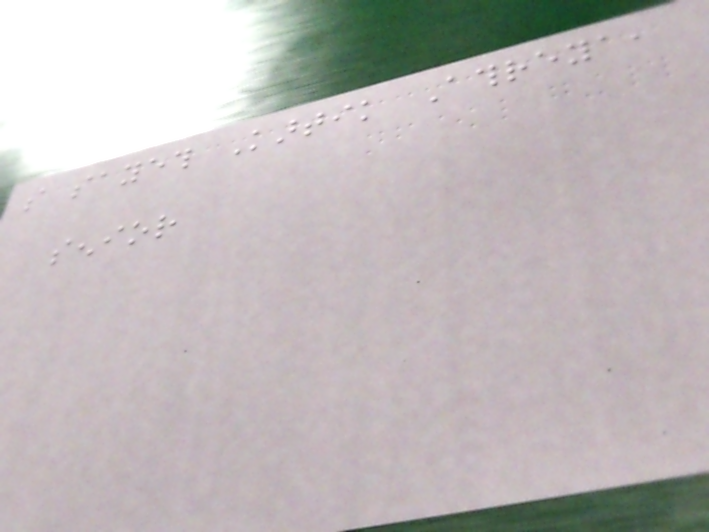so sayeth Kartik Athreya,
senior
